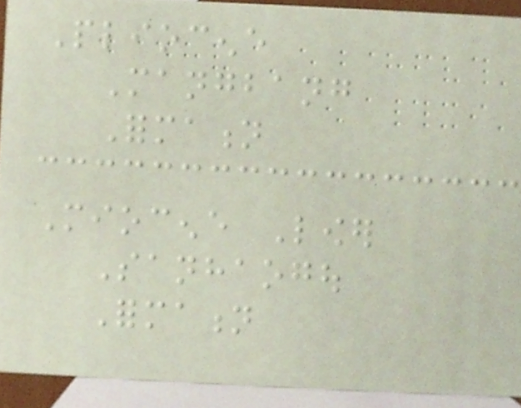Pliocene
Mangbang
Formation
Miocene Lower
Sanhaogou
Formation
